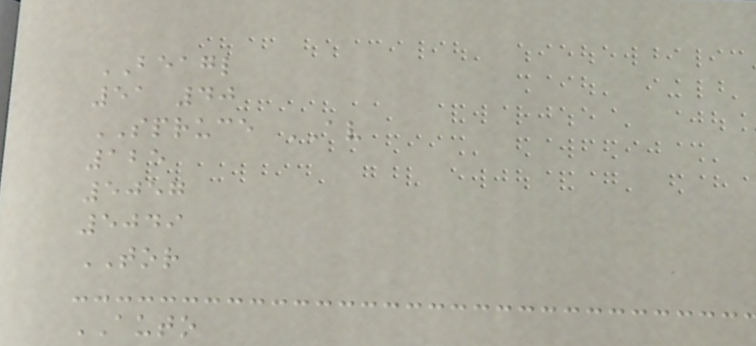BEAGL
51 40
SPRUCE AV
125
5057
5049
TOR
AUTO
